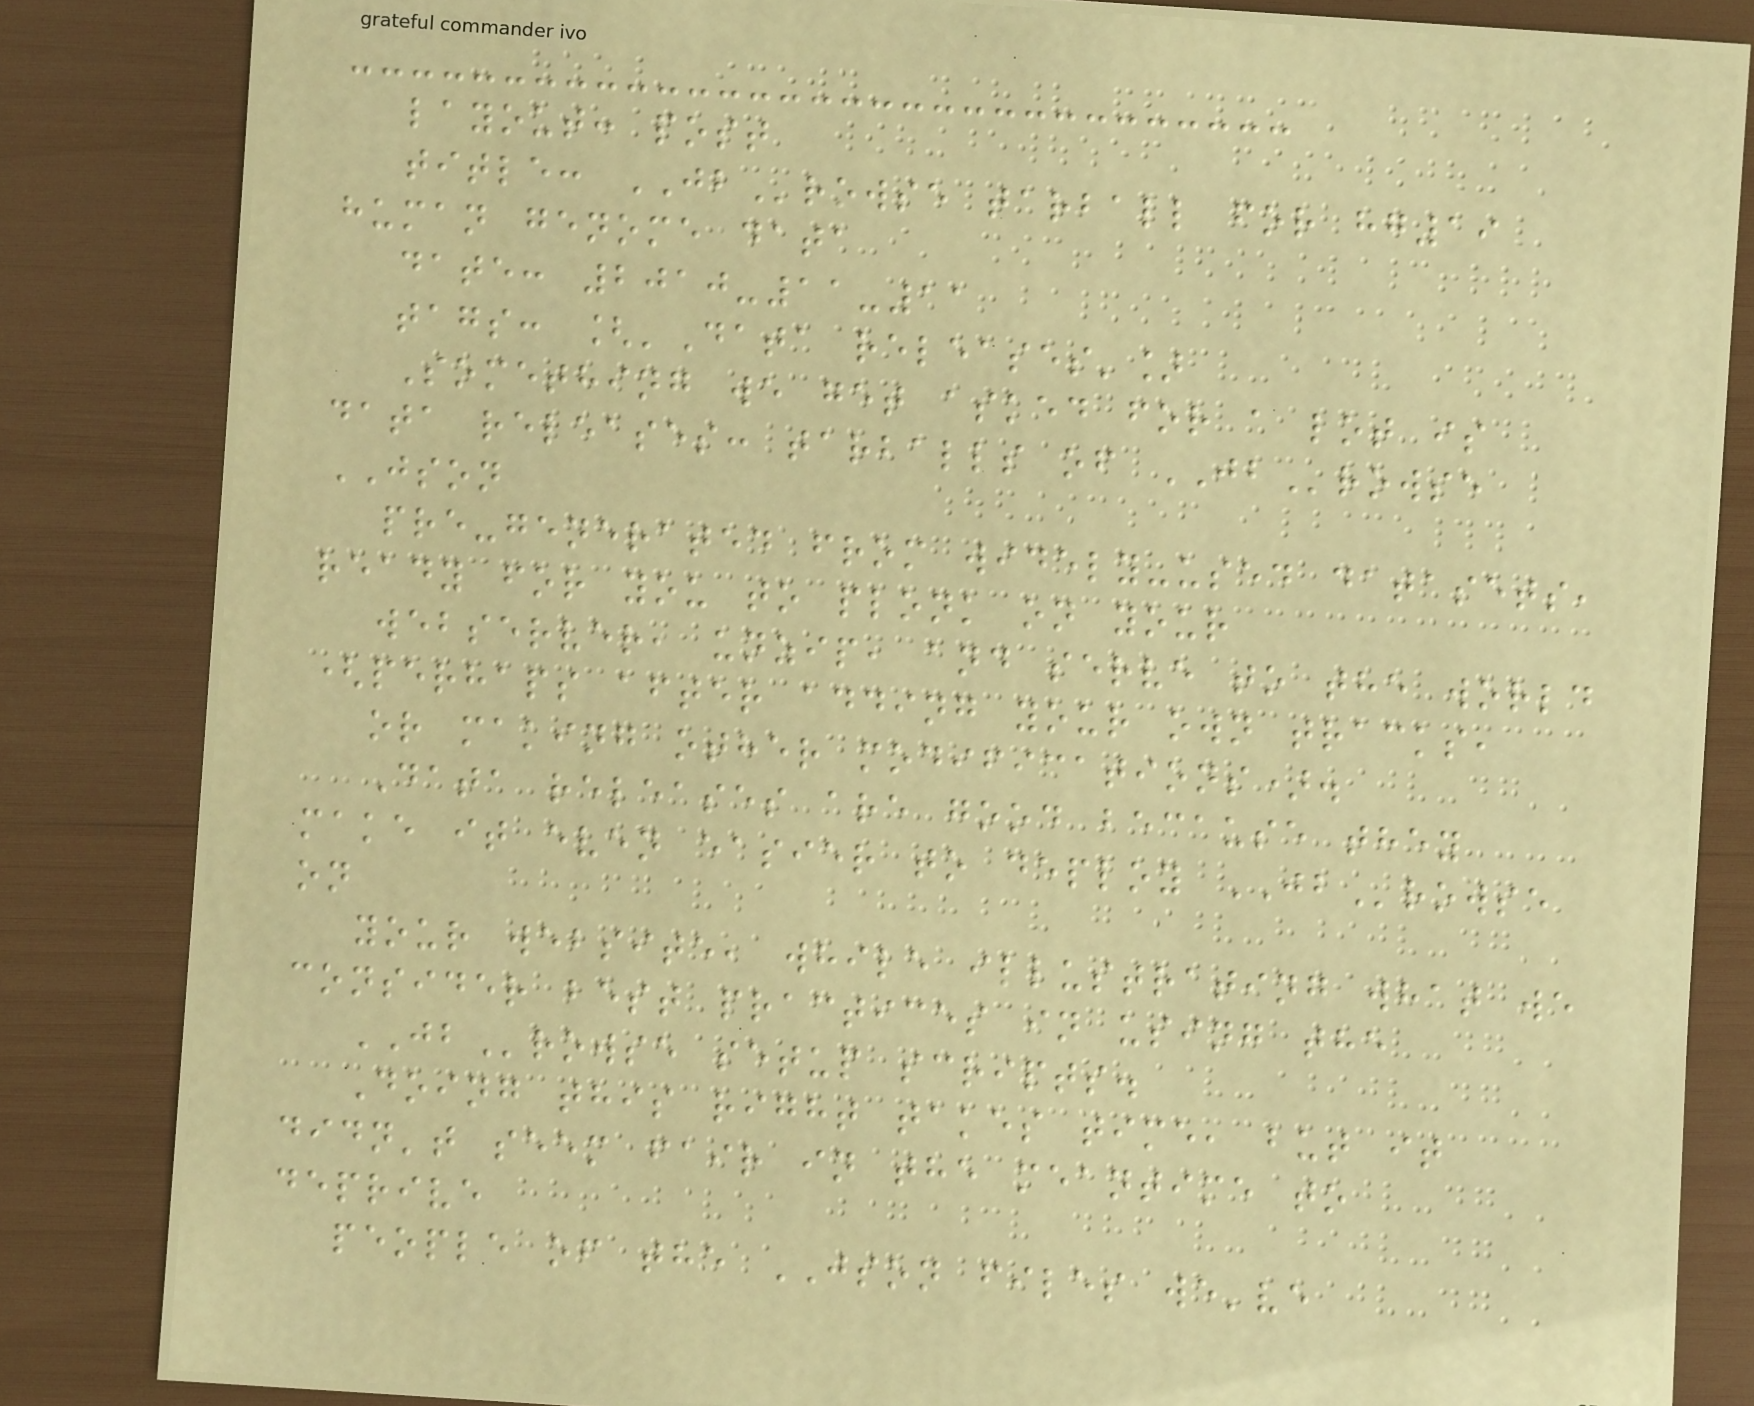layout: post
title: JBrowse tarball for hg19
human genome data
date: 2010-11-11
tags: ['Data releases']
Something we get asked for a lot is
data releases: tarballs of JBrowse
JSON
pre-generated from widely-used datasets,
ready for you to plonk on your
webserver, unzip, and serve to the world
(perhaps after adding your own tracks,
or making other modifications).
Data releases are good because they
make it even easier to deploy JBrowse
on
your website, while illustrating what we
consider best practices in using the
JBrowse setup scripts.
Doing this right takes time, but it
didn't seem fair in the meantime to
deprive
people of the JSON files we've
